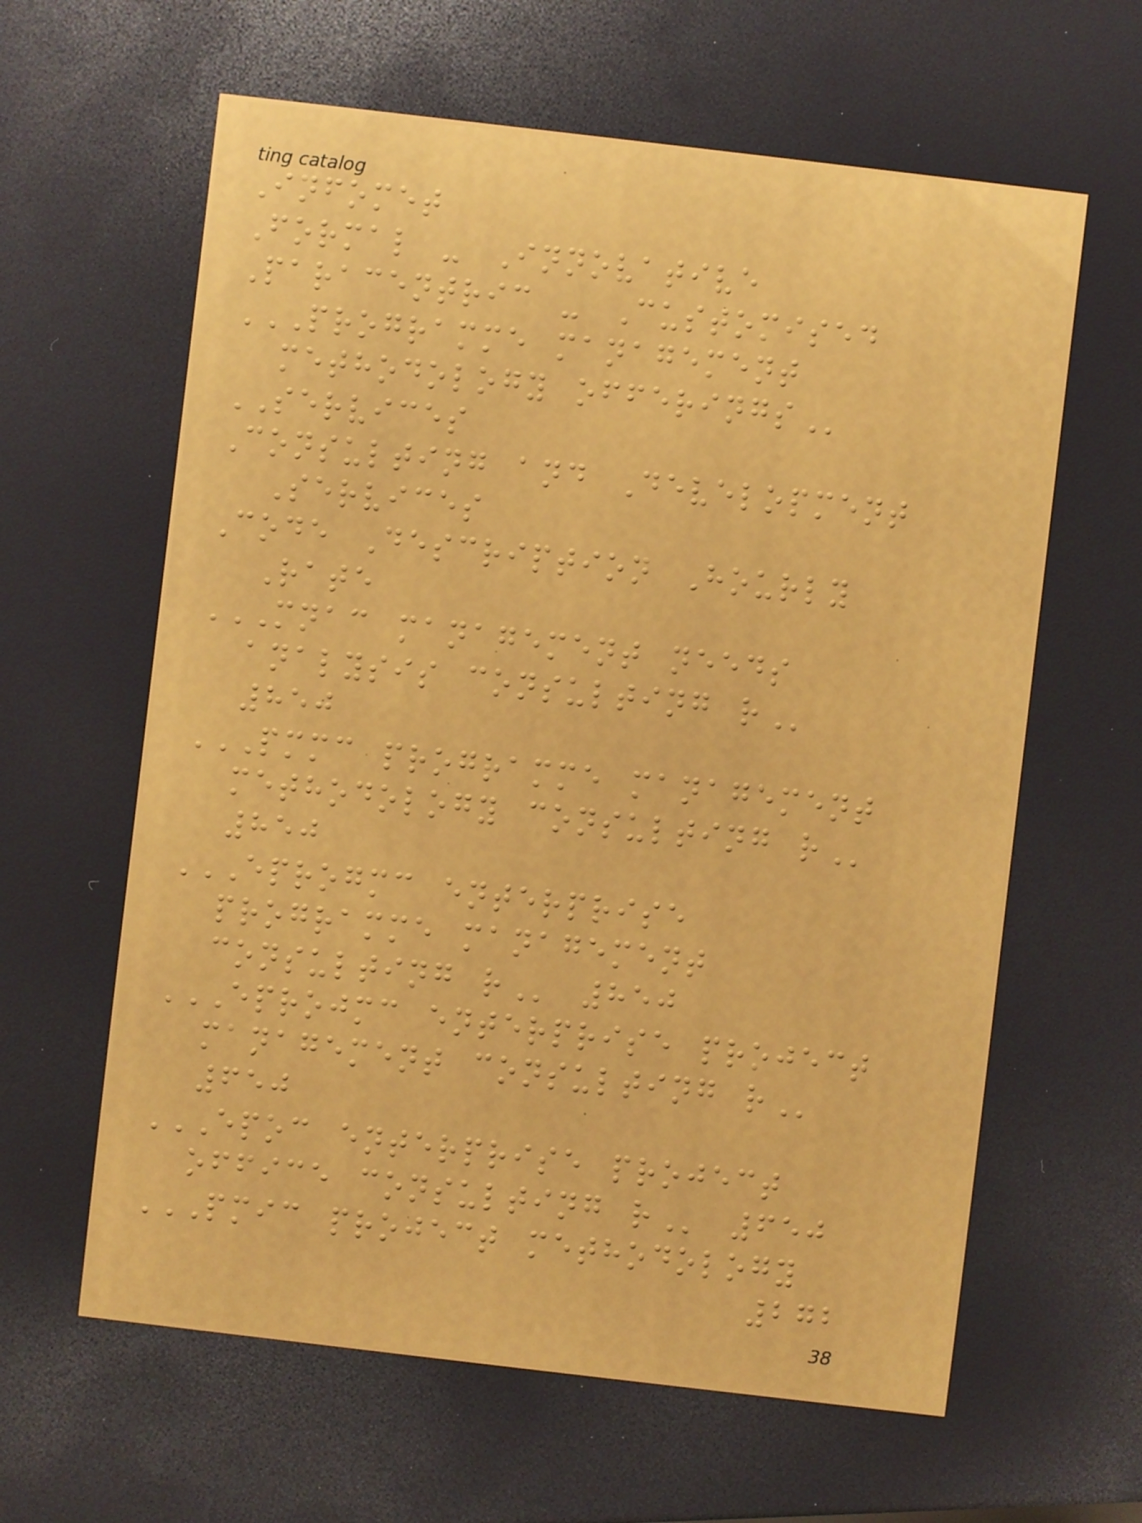Infomet
Formal - Innovative
Paracentric - Customised
PROGRAMME MANAGEMENT
METHODOLOGY OFFERINGS
SERVICES
Consulting and Development
Services
Code Description Hourly
Rate
MNAC MANAGEMENT NEEDS
ANALYSIS CONSULTING R
850
PMMC PROGRAMME MANAGEMENT
METHODOLOGY CONSULTING R
850
EPROGMC ENTERPRISE
PROGRAMME MANAGEMENT
CONSULTING R 850
EPROJMC ENTERPRISE PROJECT
MANAGEMENT CONSULTING R
650
EPOC ENTERPRISE PROJECT
OFFICE CONSULTING R 650
PMIC PROJECT METHODOLOGY
272
